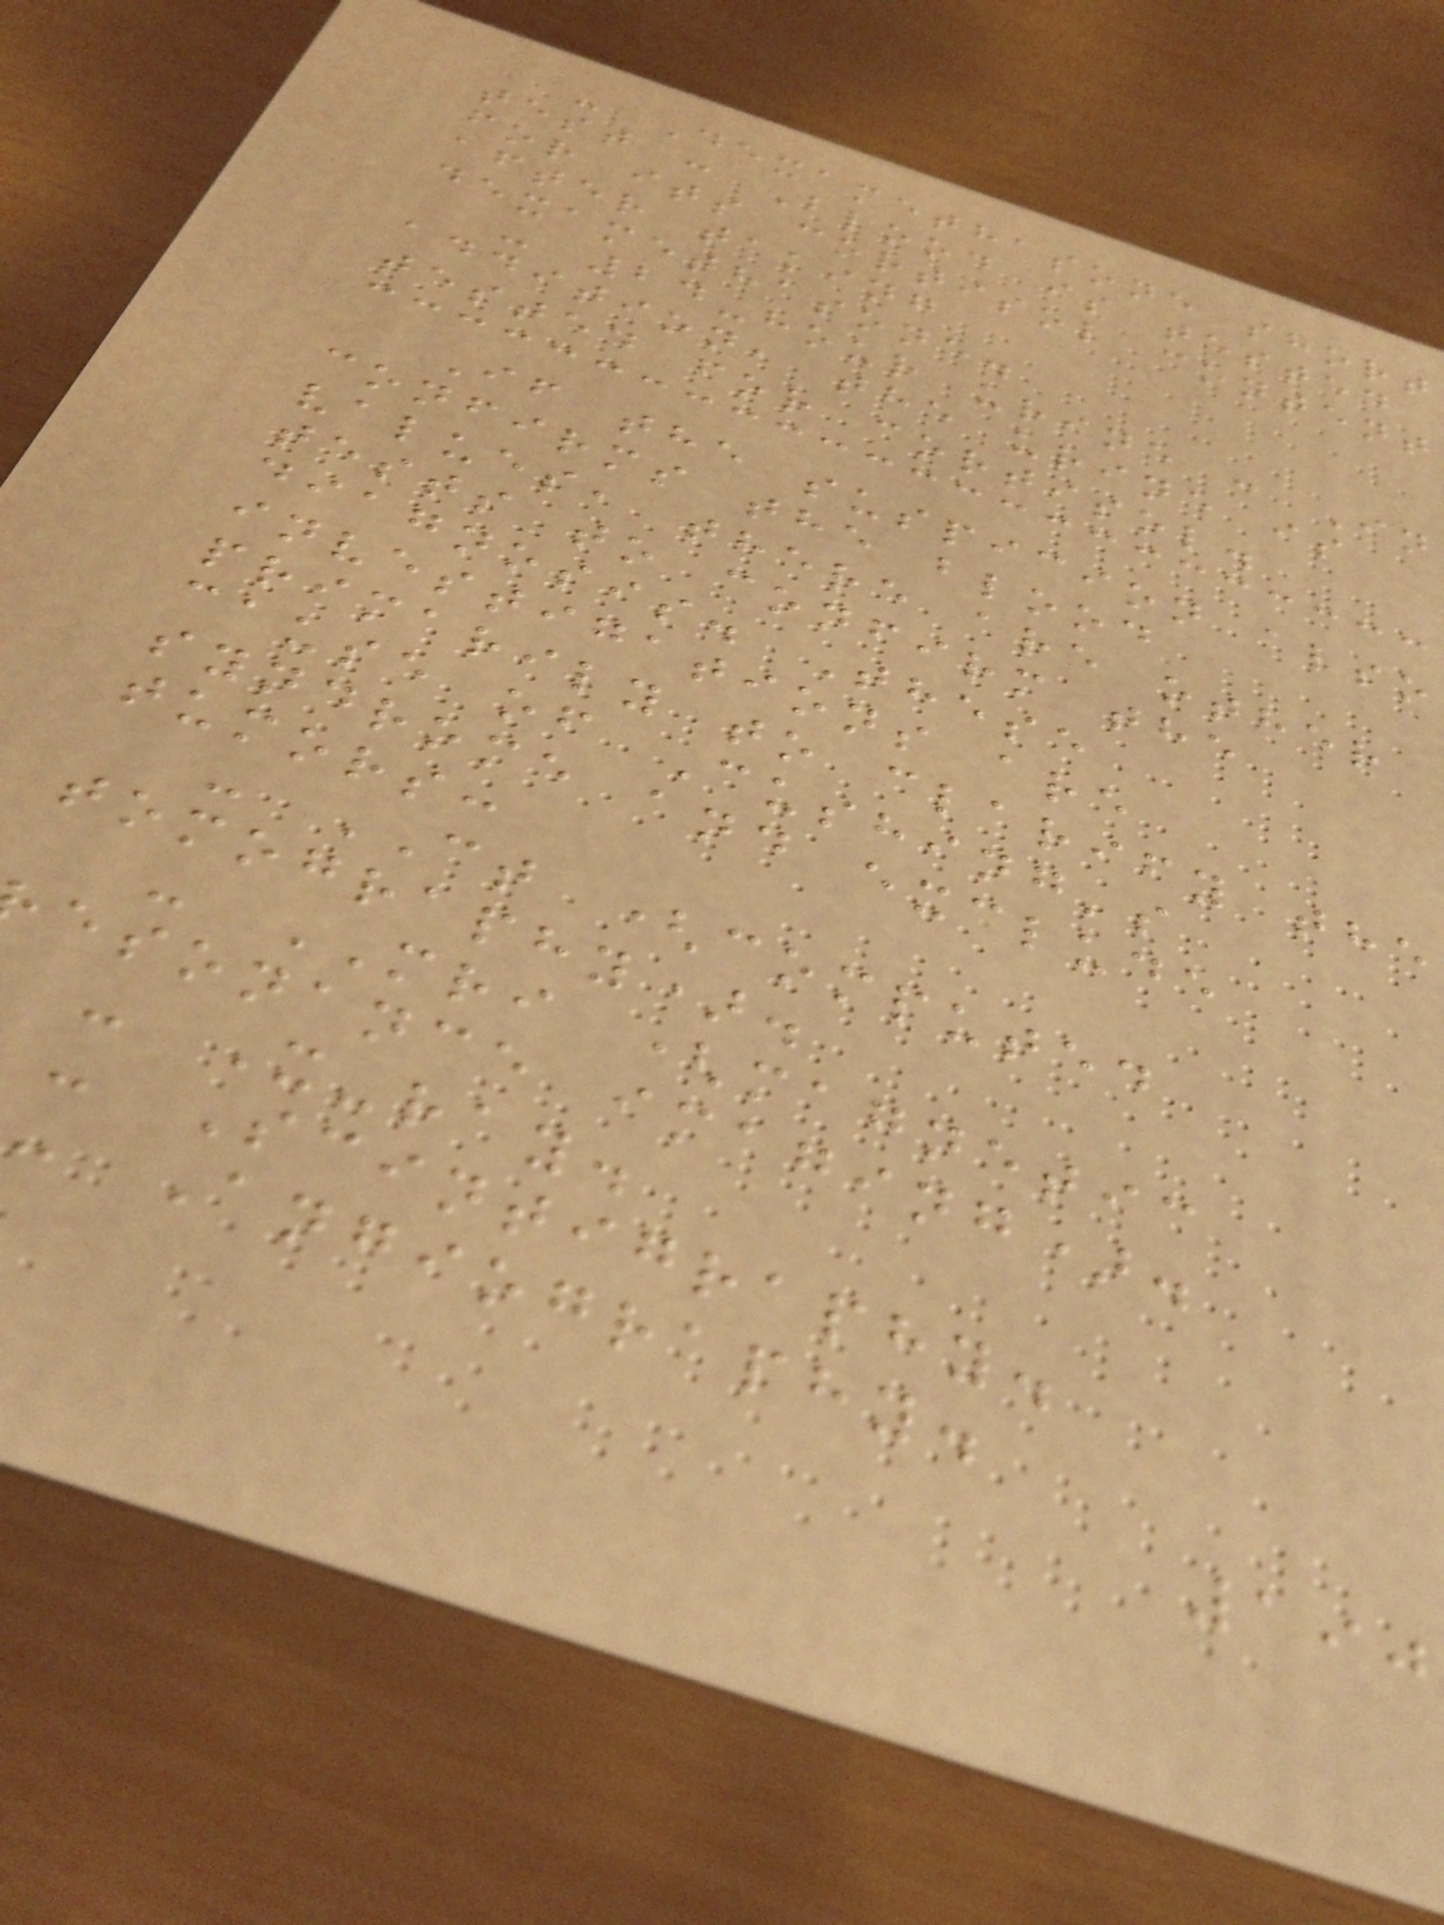- Dexamethasone short
test : Blood is tested
for its cortisol content
after taking
dexamethasone.
- 24-hour urine : In
addition, the urine is
tested for cortisol.
If the suspicion also
confirms the blood
values, there are other
tests to confirm the
diagnosis. These
investigations are
primarily to clarify the
cause of Cushing's
syndrome and exclude
tumors:
- CT (computed
tomography).
- MRI (magnetic
esonance imaging).
- X-ray.
- Scintigraphy.
- Angiography.
190
